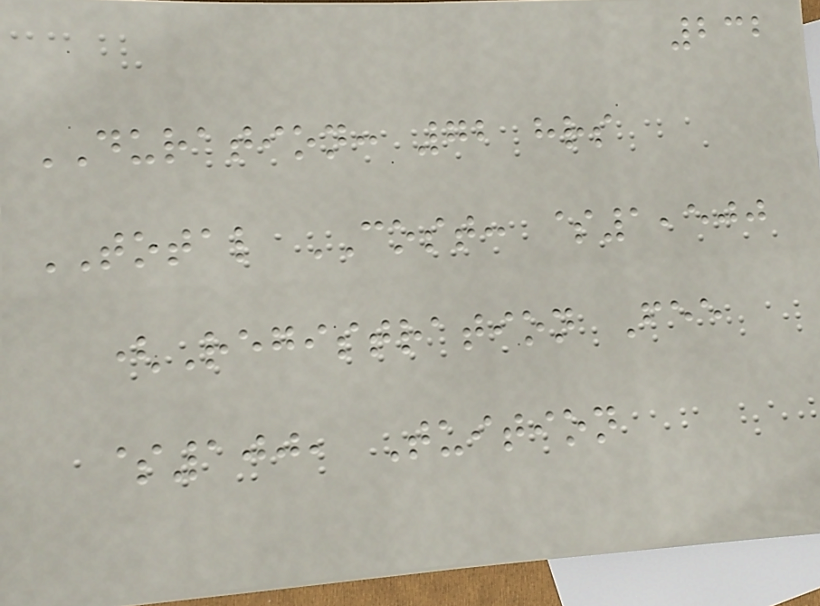232
DURATION: 72 hrs
TOTAL COST: $1,500
(Registration Fee
$100, Tuition
